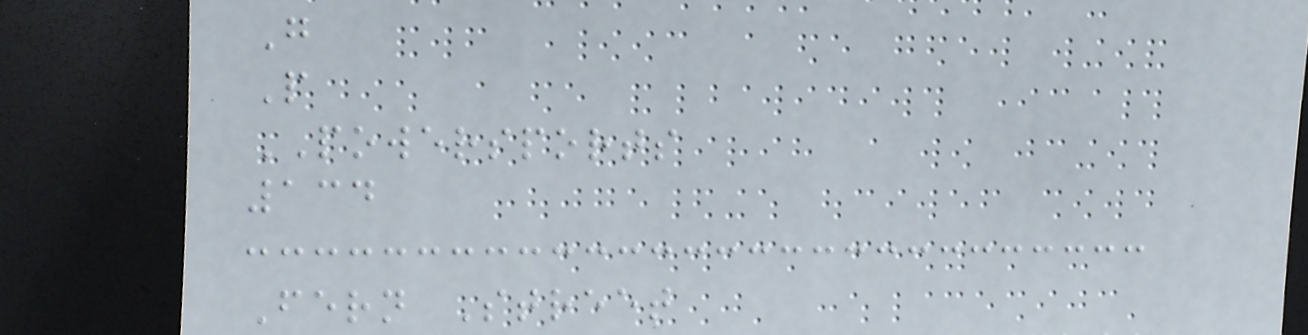G
P
POWERSPORTS
134
Fern Street
